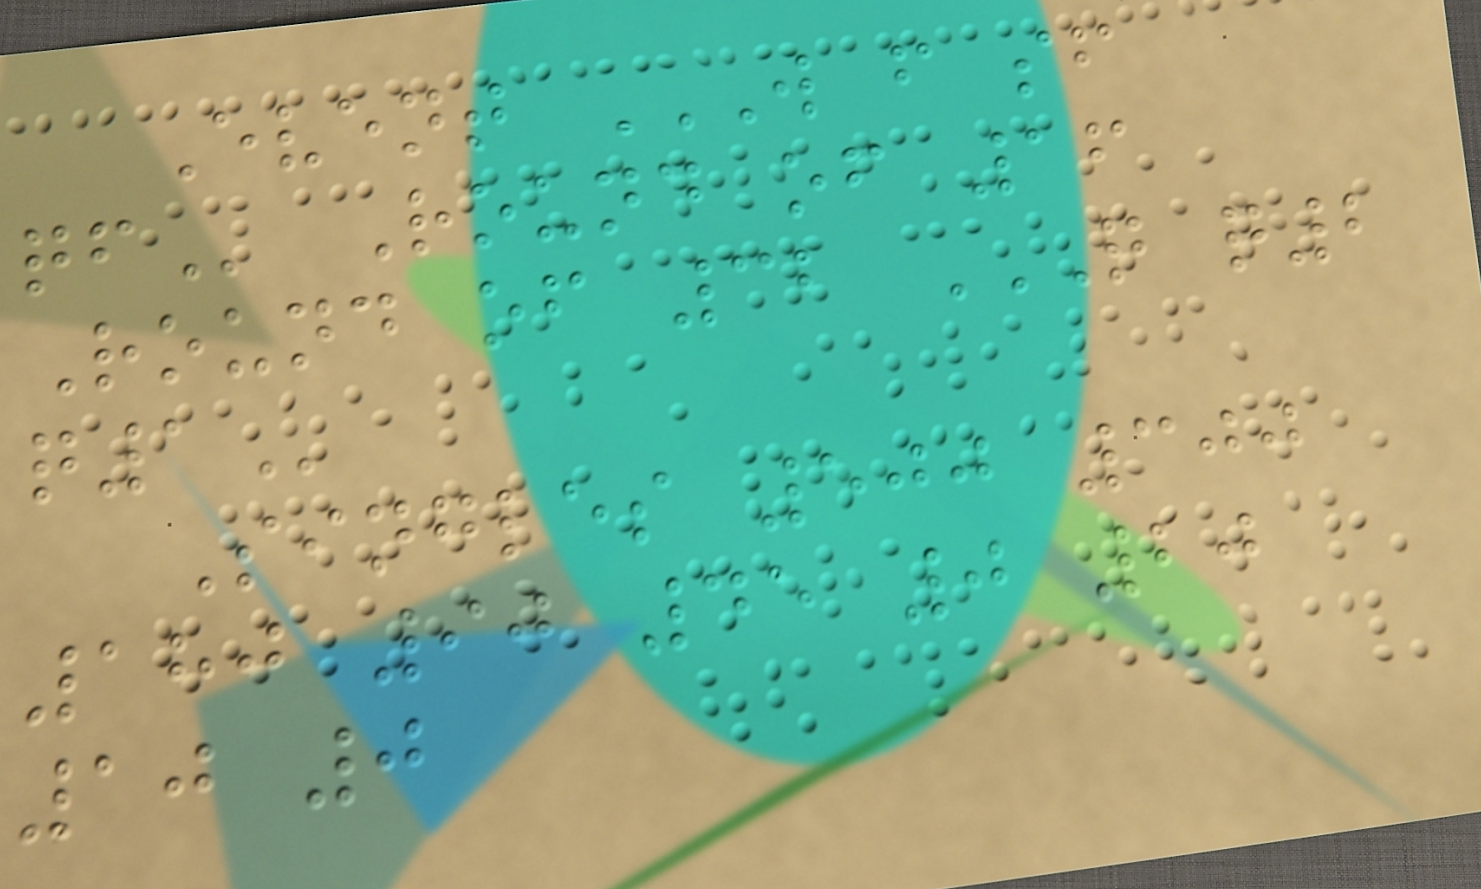Event W F SF
QF Round of 16
Round of 32 Q Q2
Q1
Singles 500 300
180 90 45 0 20
10 0
